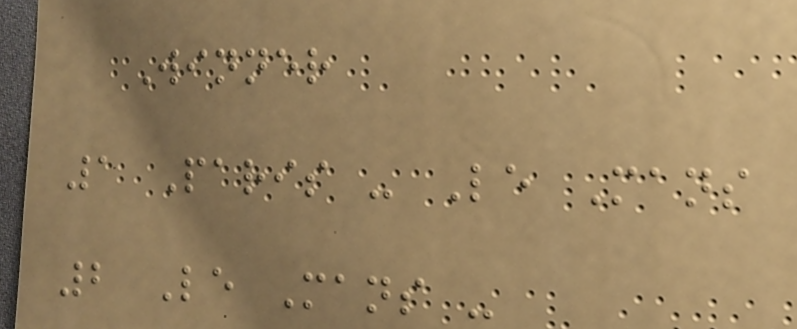Winner
1 Paris - Le Mans
2 Le Mans -
